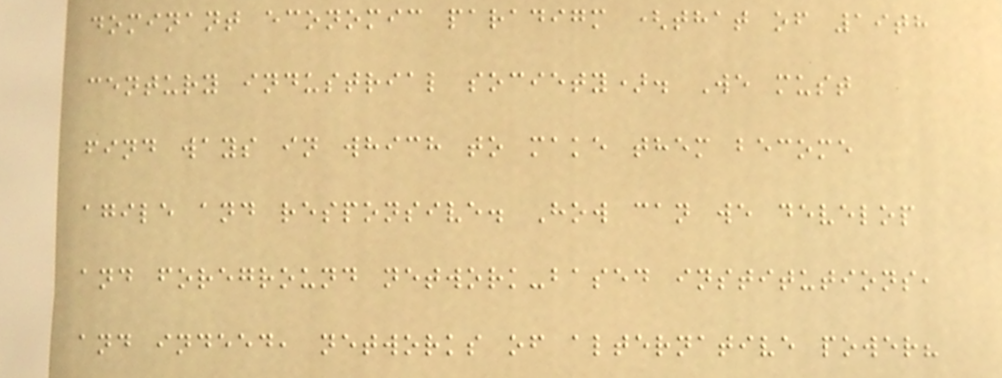dominant economic paradigm (that of 19th
century industrial society). We must
find ways in which to make them become
agile and responsive. How can we develop
and foreground network-based institutions,
and indeed, networks of alternative power?
